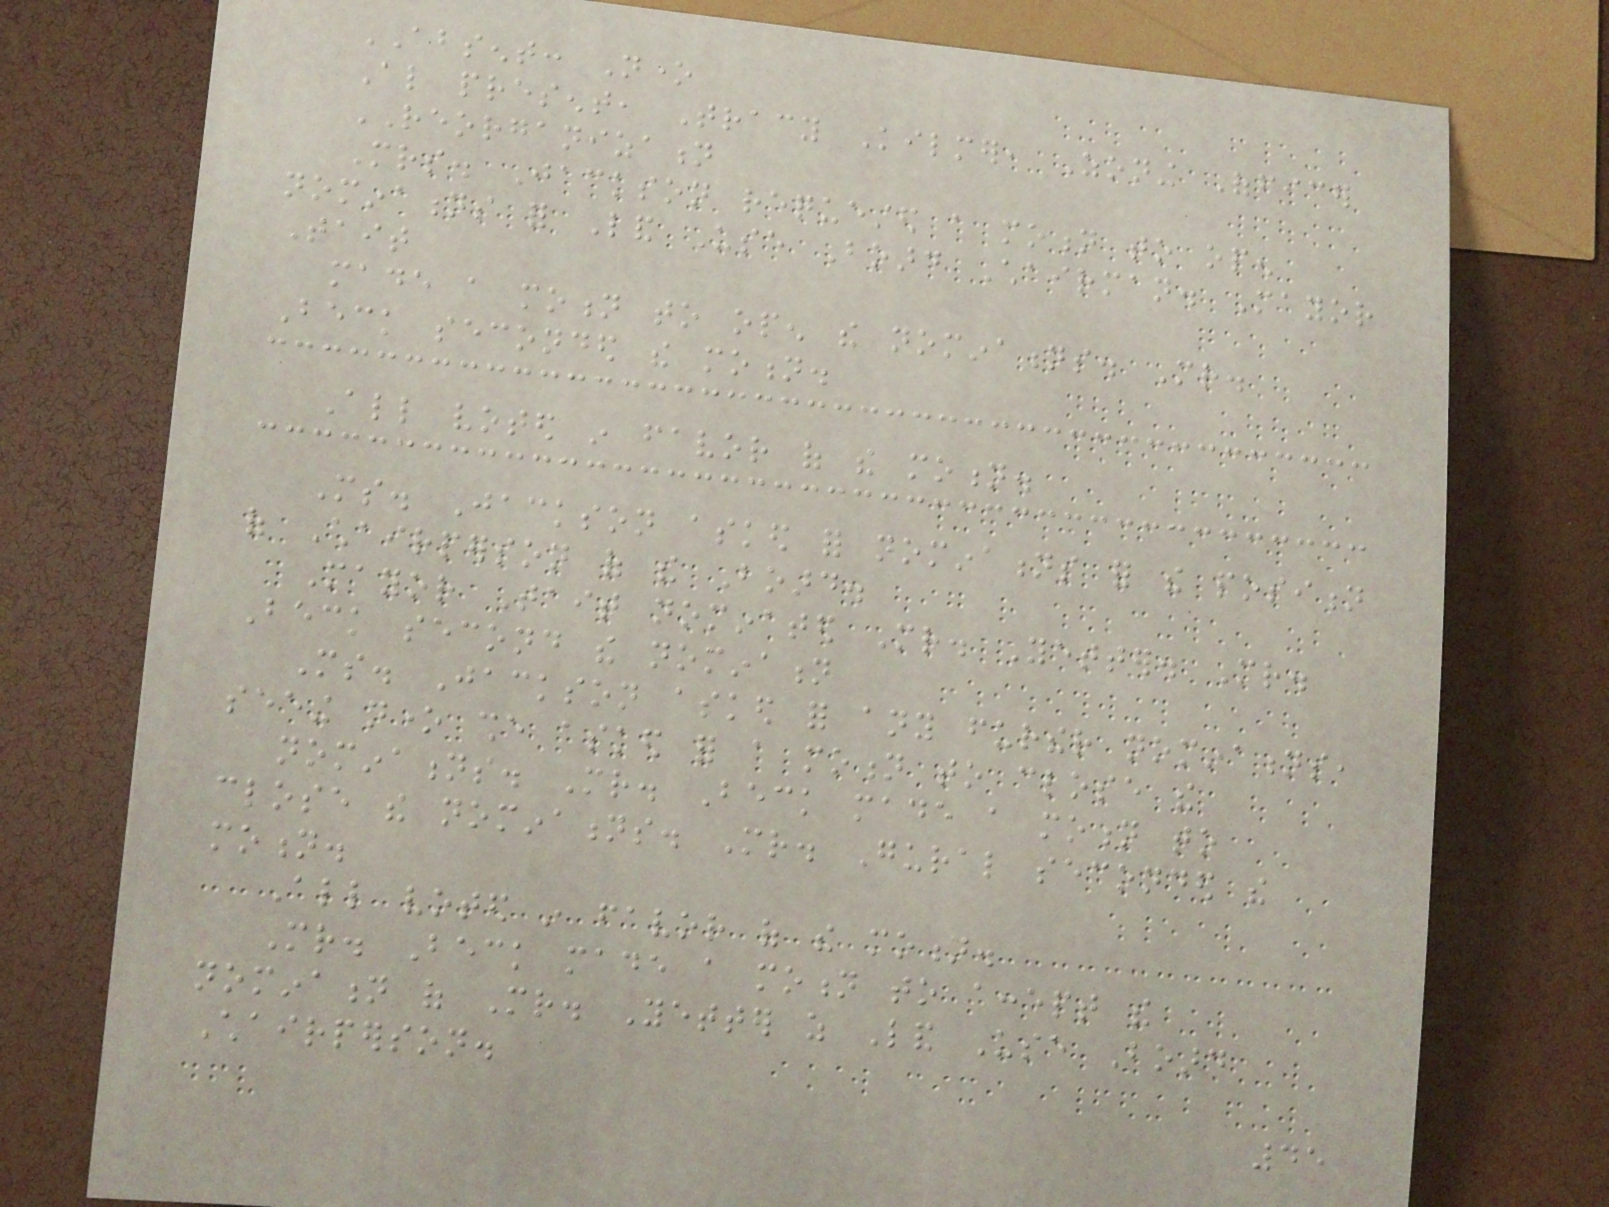ABSENT: None
Also present, Tracy Kilmer, Zoning Officer
REORGANIZATION
Mrs. Jackson requested a motion to open
nominations for Land Use Board Chairman. Mayor
Tait
made a motion to open the nominations. Mr.
Beck seconded the motion.
All voted in favor of the motion.
Ms. Jackson asked for nominations for the position
of Chairperson of the Board.
Mayor Tait nominated Mr. Yetter. Mr.
Beck second the nomination
Ms. Jackson asked for any further nominations,
seeing none she asked for a motion to close the
nominations. Mr. Beck made a motion to
close the nominations. Mr. Gural seconded the
motion.
All voted in favor of the motion.
Mr. Beck made a motion to accept the
nomination of Mr. Yetter as Land Use Board
Chairperson.
45
